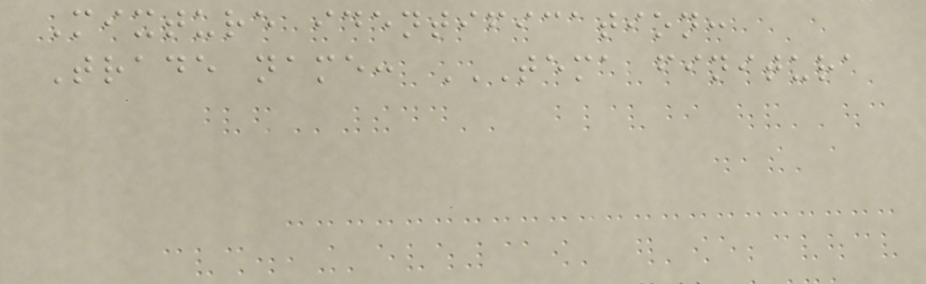Mixture identification:
Trade name: TEMA FINITURA
